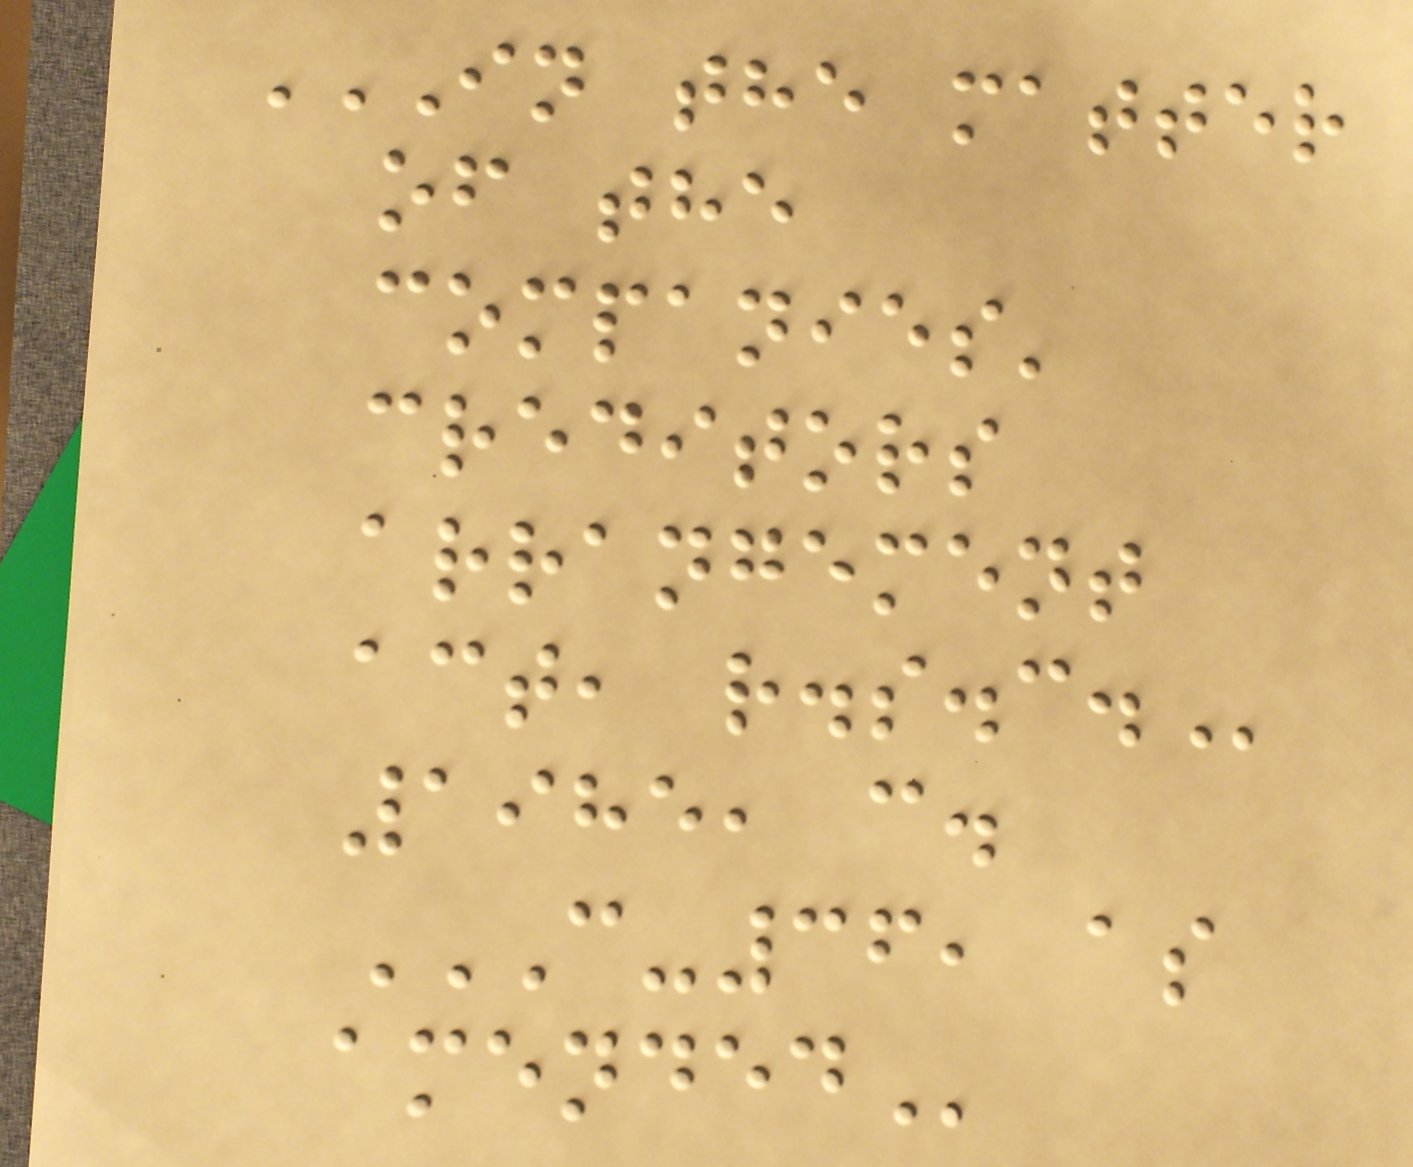IN THE MATTER
OF THE
COMPANIES'
CREDITORS
ARRANGEMENT
ACT, R.S.C.
1985, c.
C-36, AS
AMENDED
